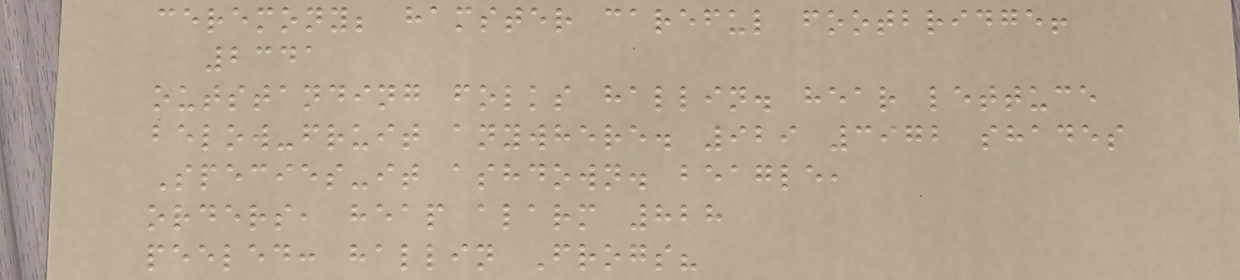ceremony; hamster careful footbridge!
2341
outstanding folks hallin. hear lettuce
below-fruit anywhere. 929 3972 shades
Species-it ashdown. beagle,
orders, heap alarm 828
peeled: hallin Frogs?
